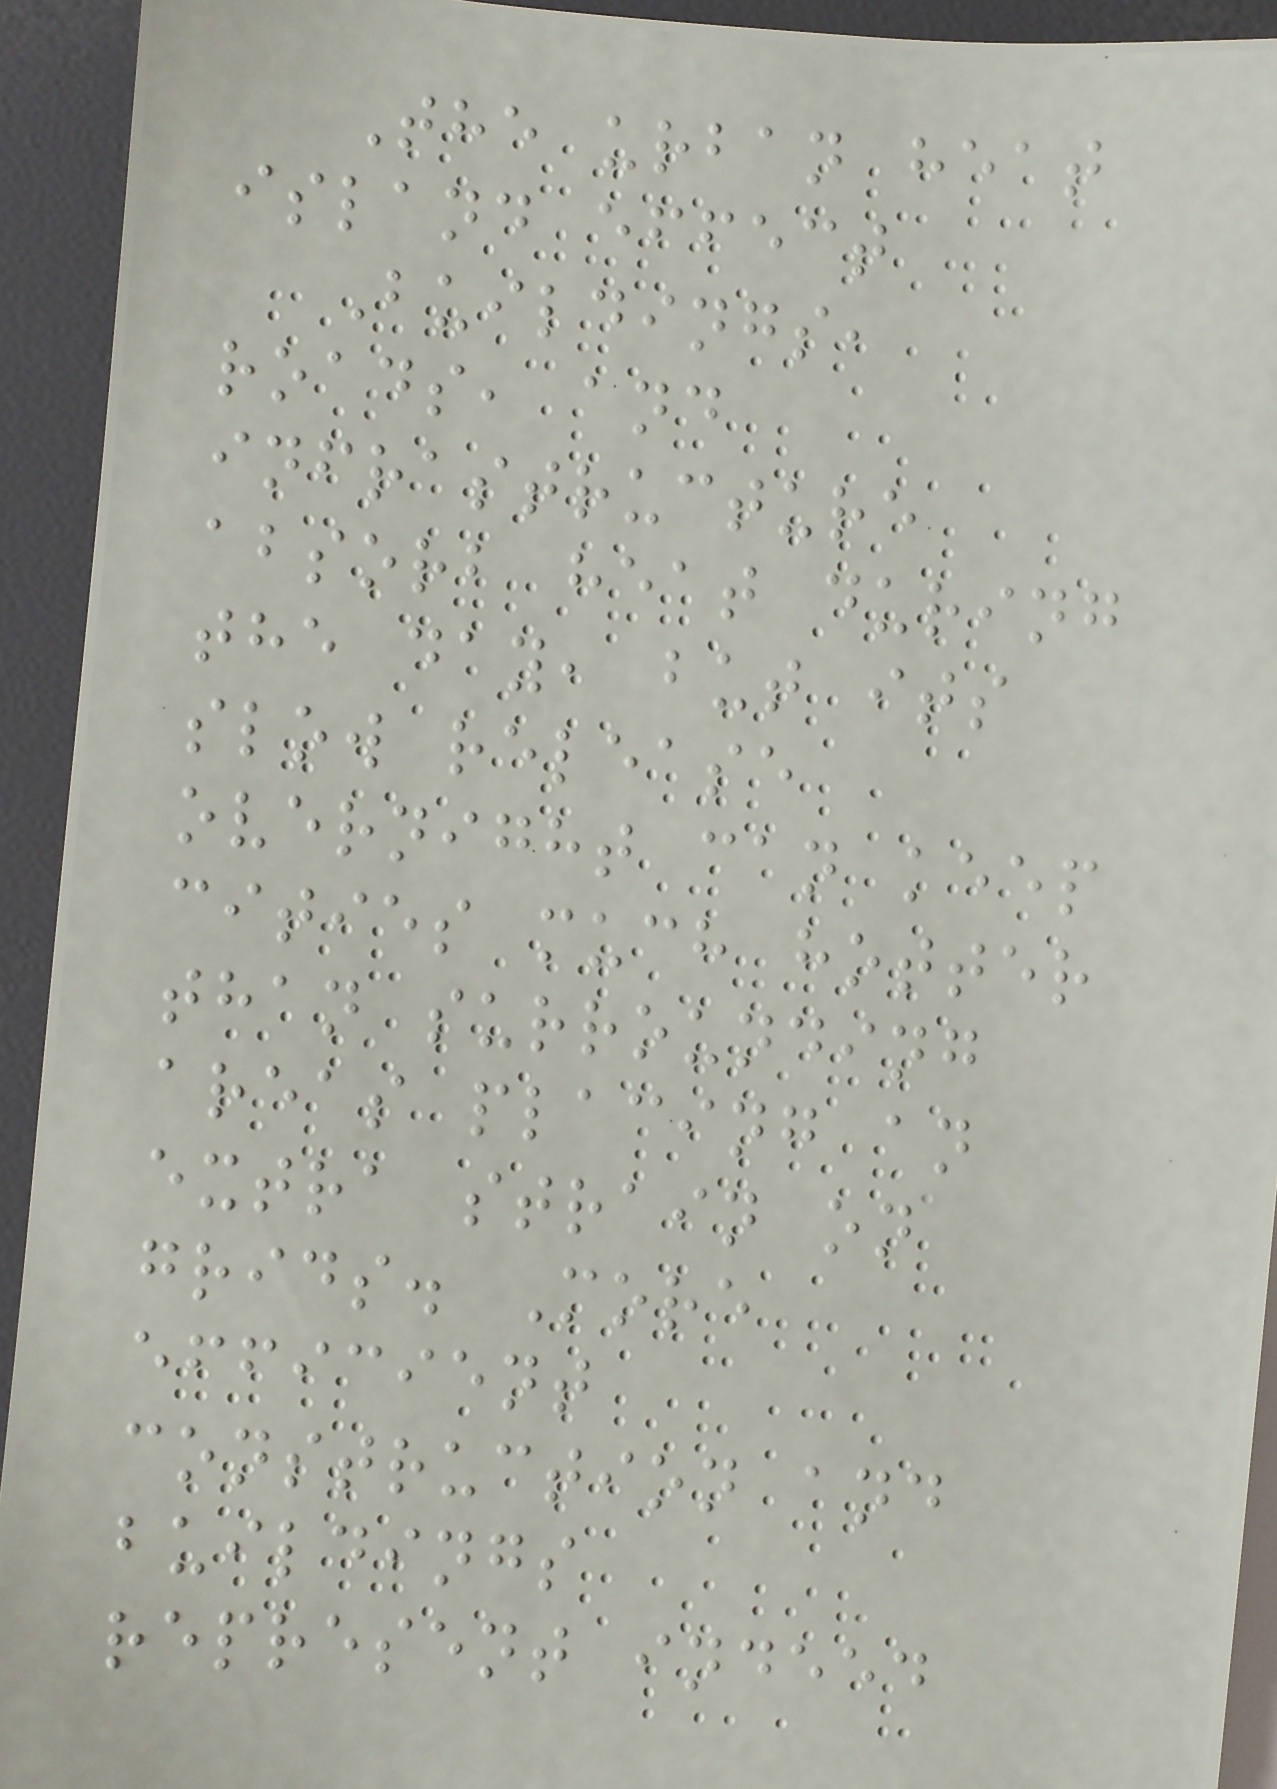The urban heat
island effect
Buildings,
roads, and
infrastructure
absorb heat during
the day, but its
slow release
overnight can keep
cities much hotter
than surrounding
areas placing an
extra strain on
grids. More
efficient
construction and
buildings
represent indeed
